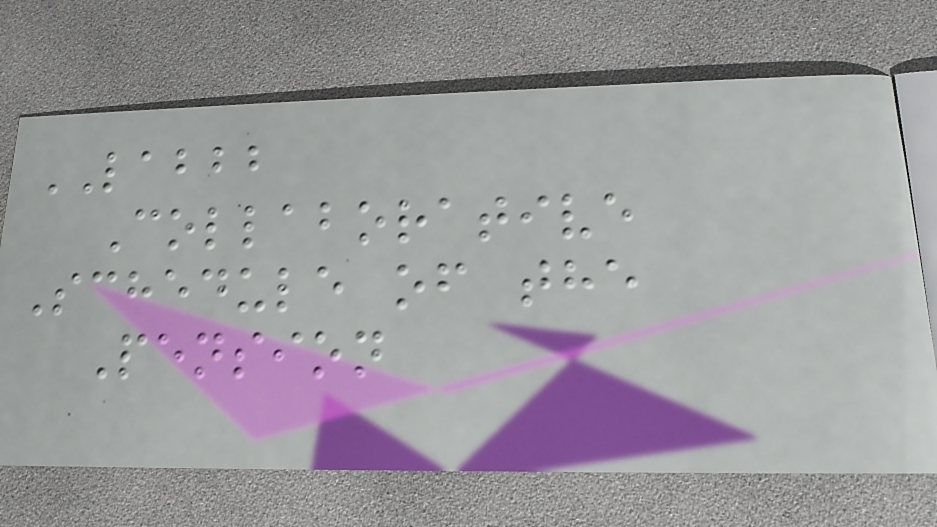LABBB
Collaborative
Schedule of the
Pension
